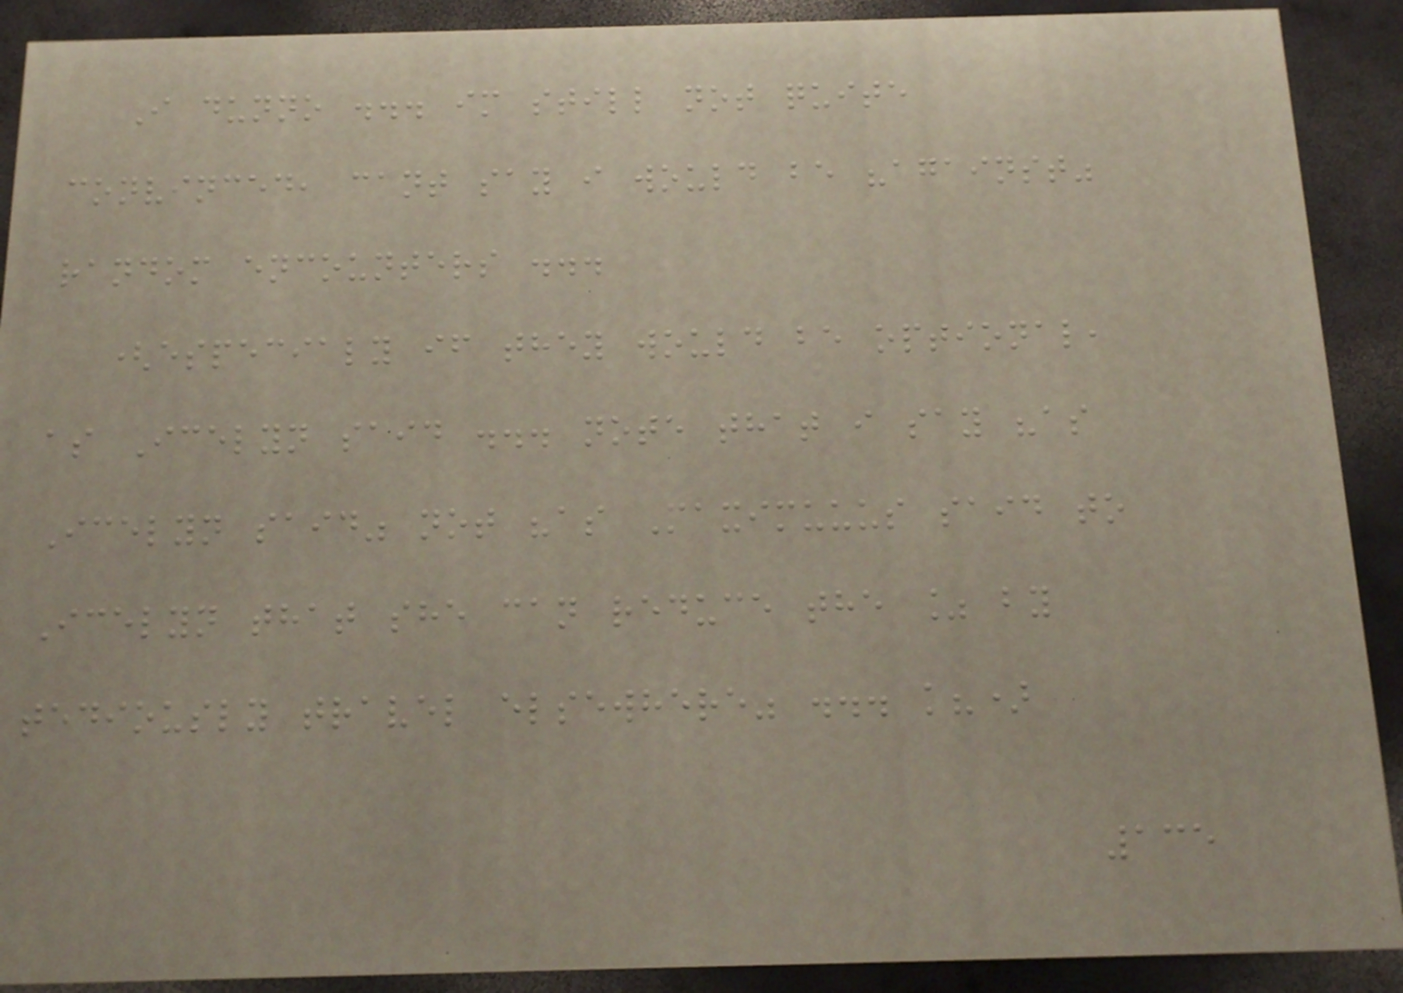I dunno ... im still not quite
convinced, cant say i would be "against"
random encounters ...
(especialy if they would be optional,
as Icelyn said ... note that i say "as
Icelyn said" not "as Maximuuus said to
Icelyn that she can reduce the % by
tediously travel elsewhere" ... k?)
135
